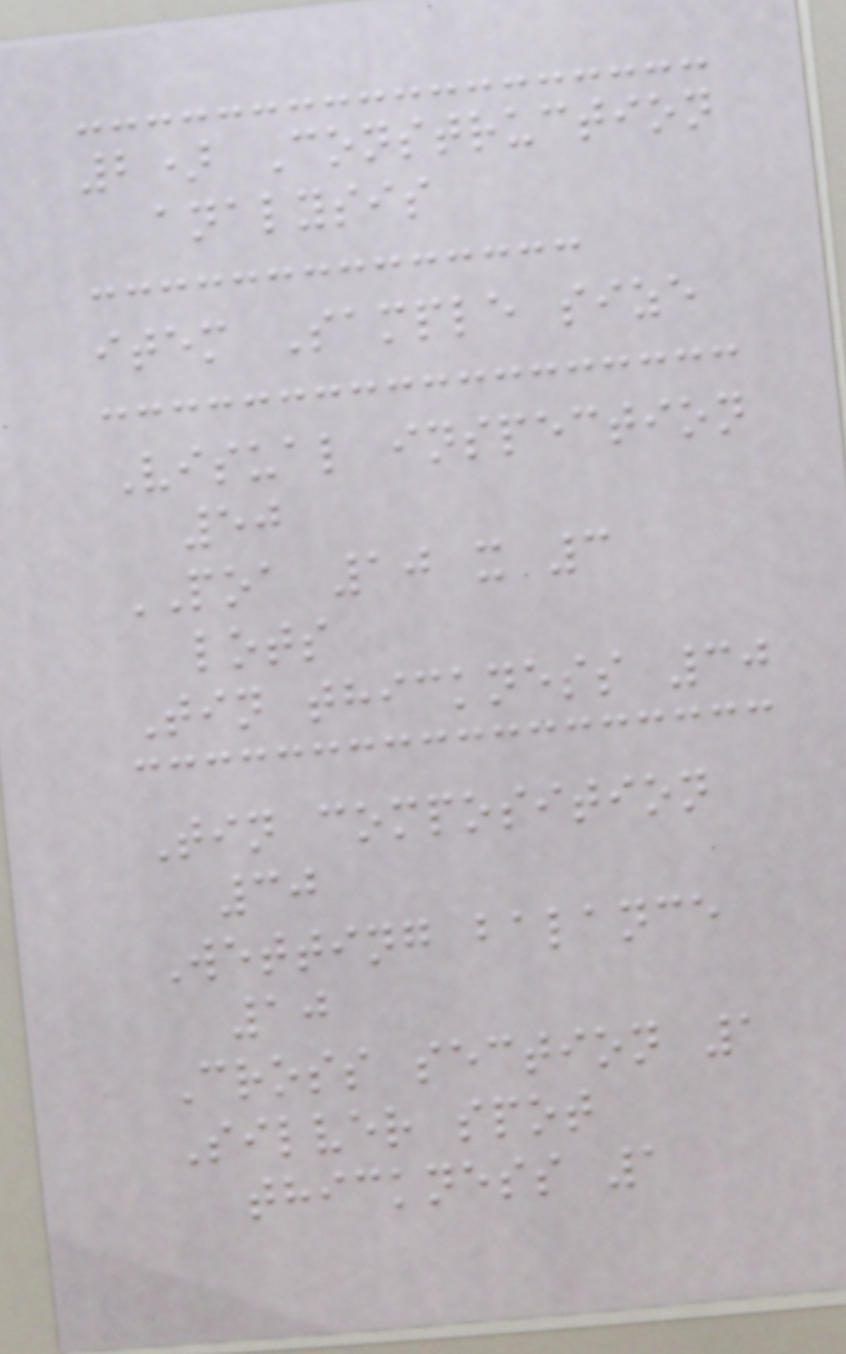2) Construction
analysis
item Sample size
Visual inspection
50
POA 10 x 3
lots
Tin thickness 30
Tin composition
30
Wetting balance
10
Cross section 1
Silver spot
thickness 1
